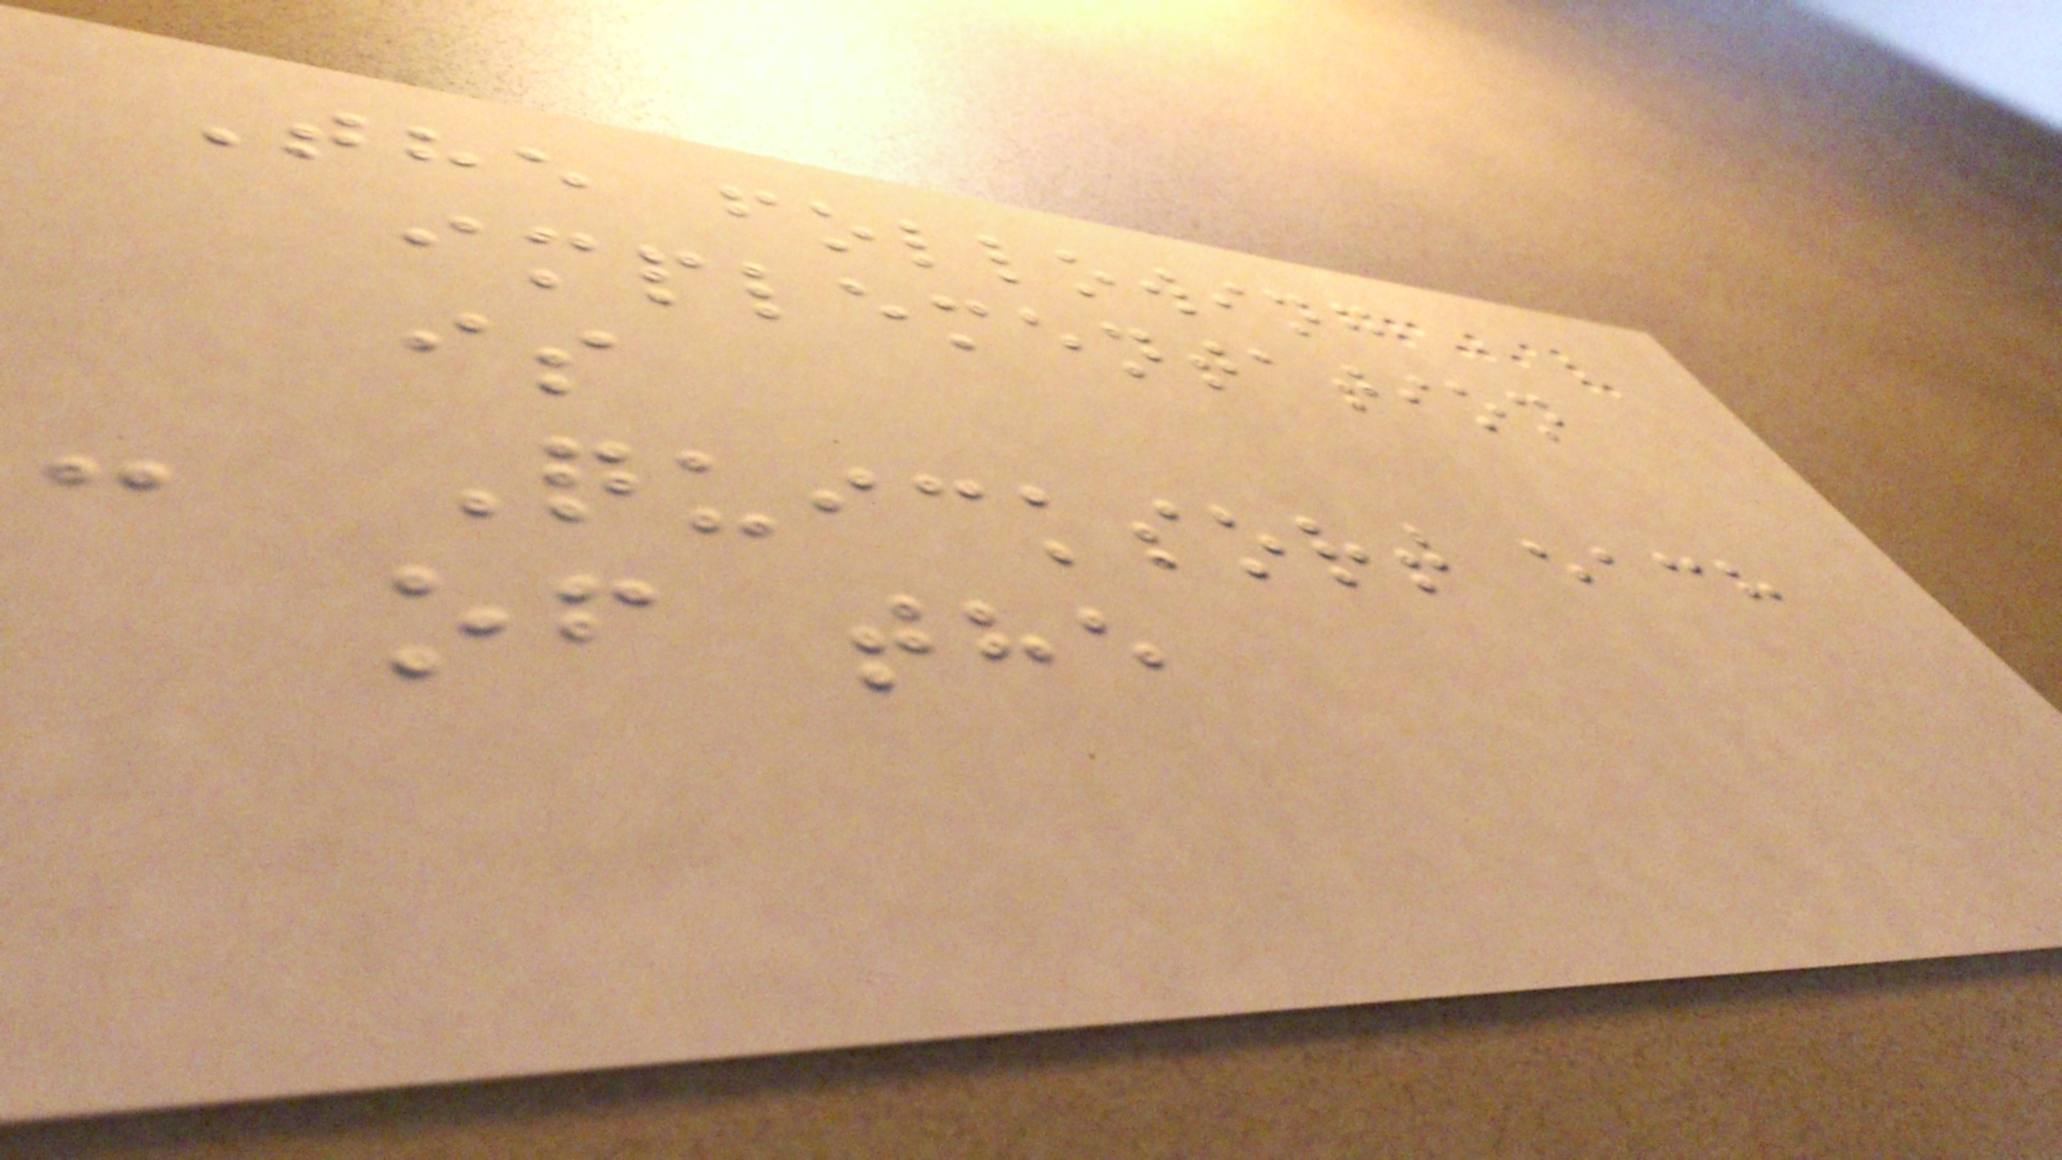The following
implementation
is
- Quicksort each
of the
